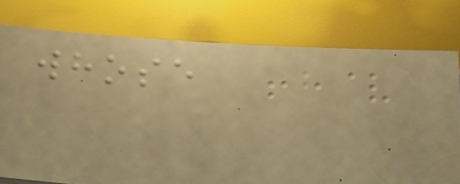whose
